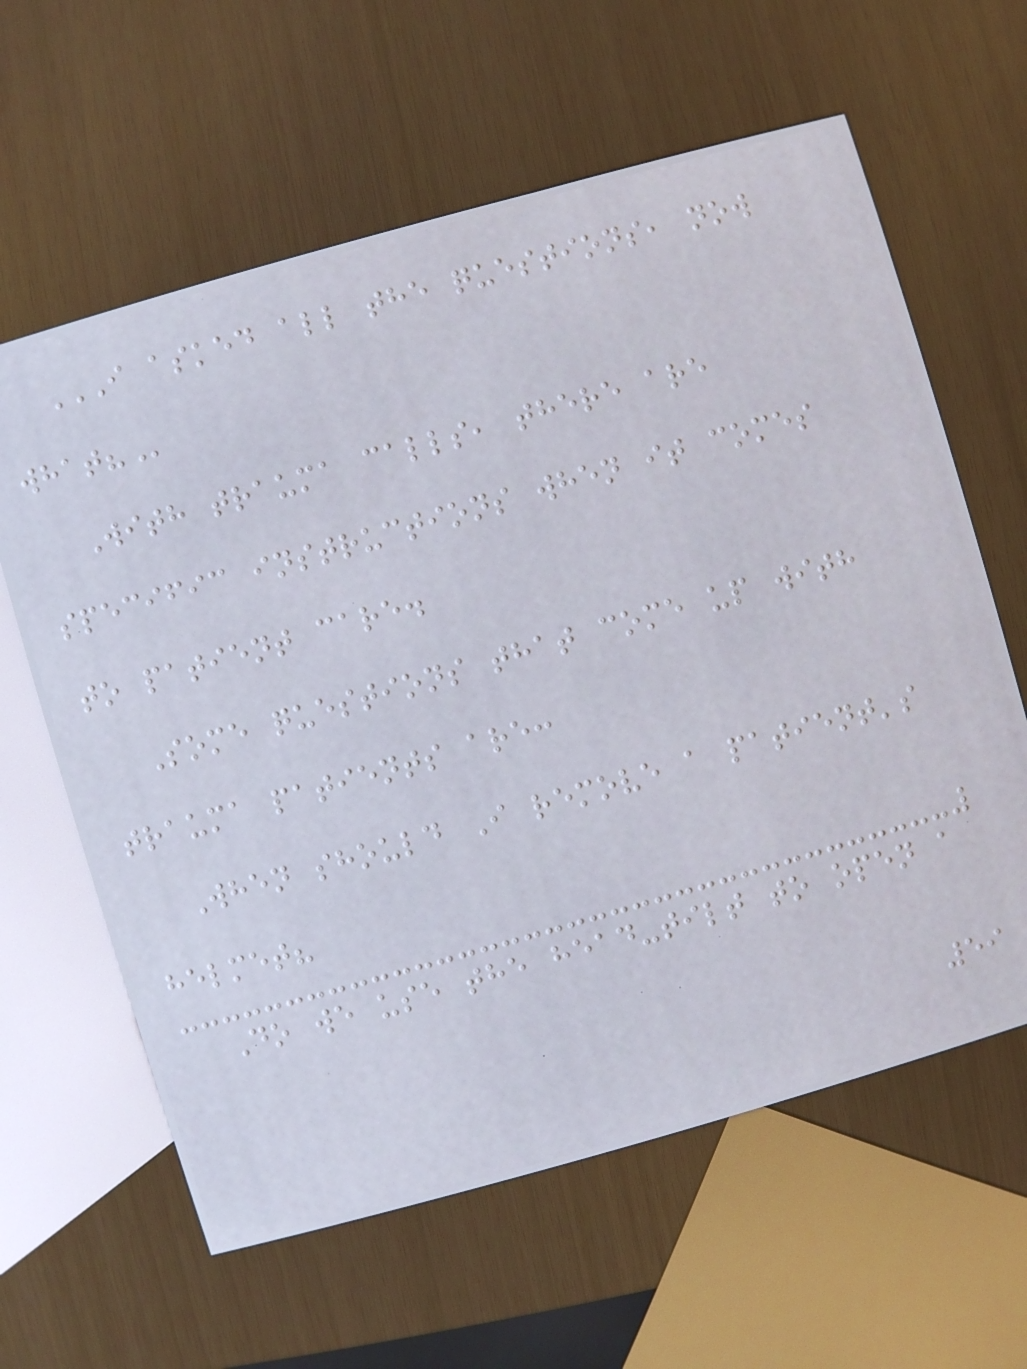I ASKED ALL THE QUESTIONS, NOW
WHAT?
With trauma calls, there are
specific instructions when it comes
to patient care.
Some questions that come up with
trauma patients are:
When should I remove a patient's
helmet?
Do we use the head-tilt to open a
59
